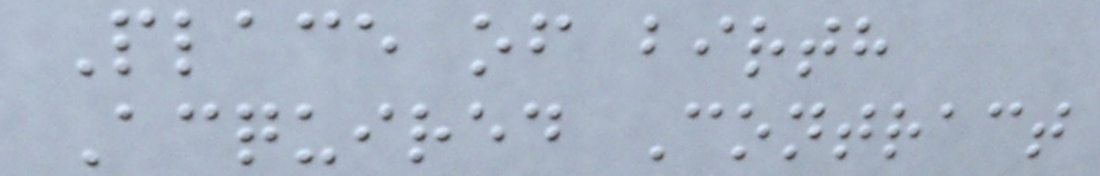Place of birth
Acquired Contract
